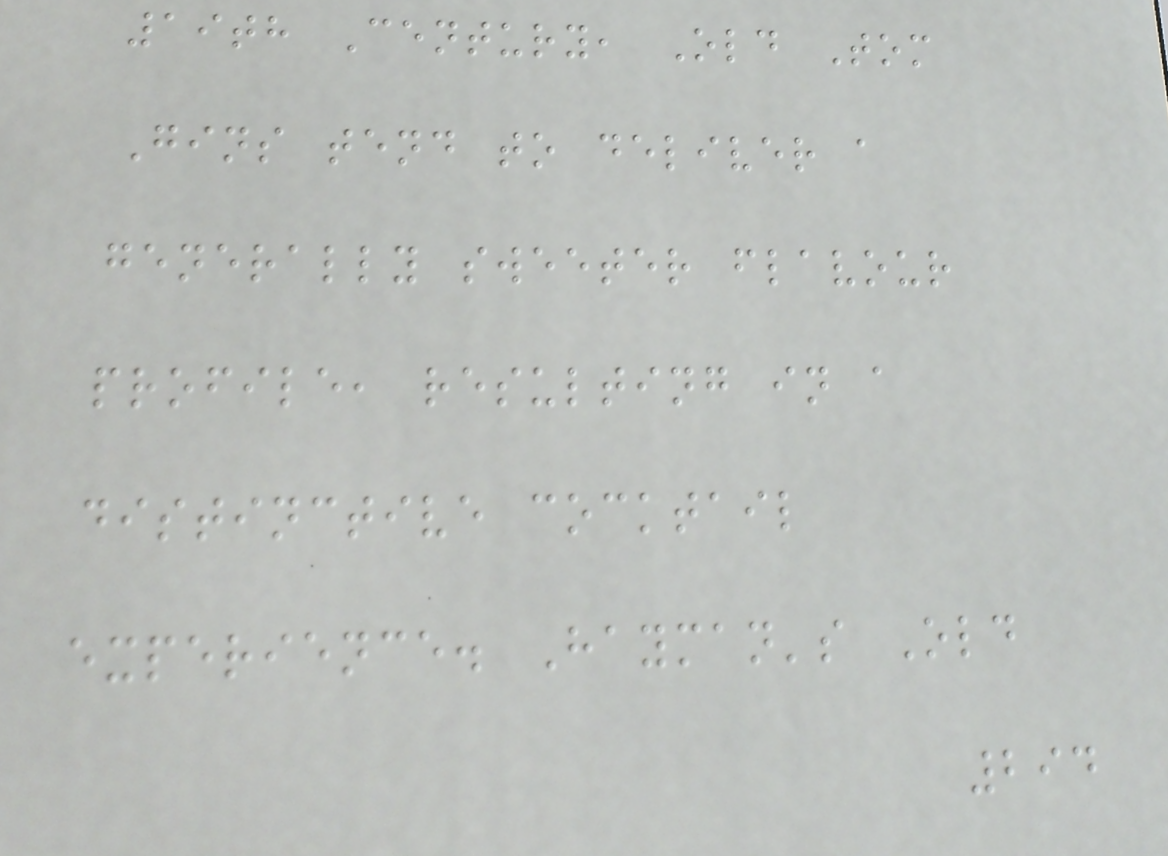19th Century, Old Tom
Gins tend to deliver a
generally sweeter flavour
profile, resulting in a
distinctive cocktail
experience. Hayman's Old
294
